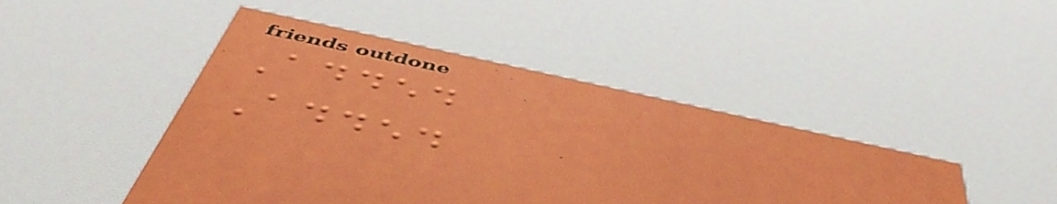Added
Added
